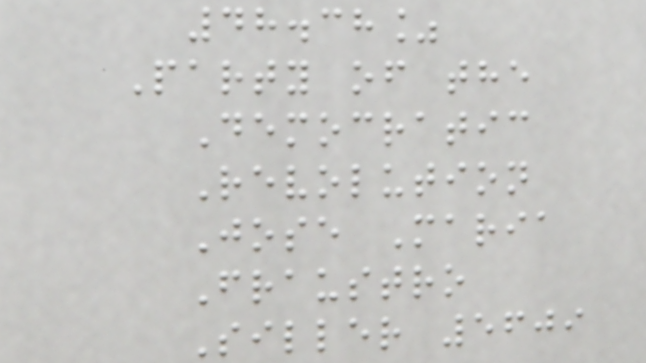48.38%
Party of the
Democratic
Revolution
Jose Maria
Fraustro
Siller 5609
